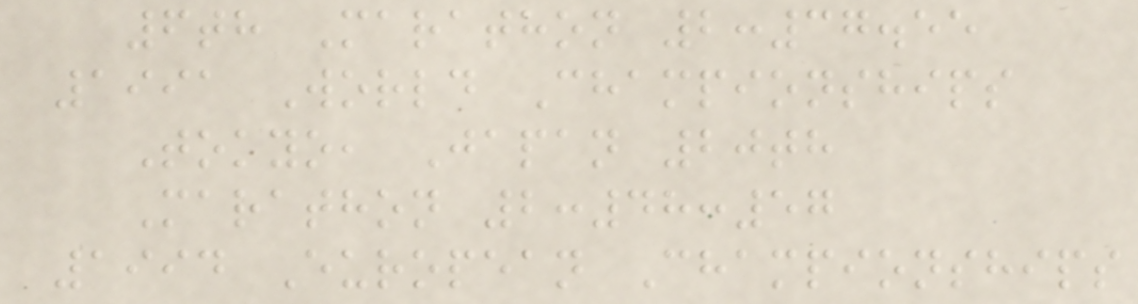6th Marathon 2:37.55
1991 World Championships
Tokyo, Japan 20th
Marathon 2:48:57
1994 European Championships
